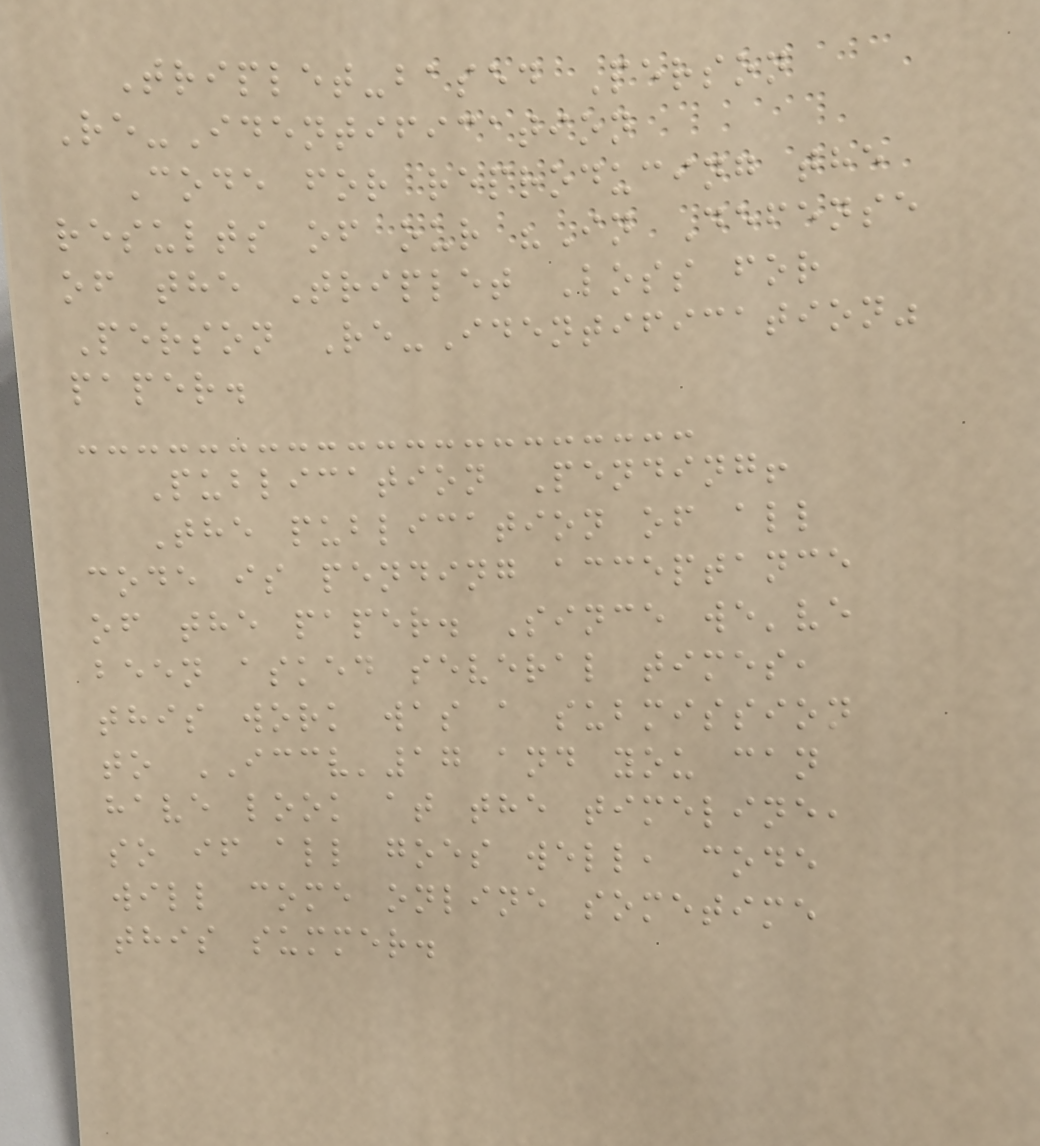Triplet-based Person
Re-Identification
Code for reproducing the
results of our "In Defense
of the Triplet Loss for
Person Re-Identification"
paper.
Publication Pending!
The publication of all
code is pending acceptance
of the paper. Since we've
been asked several times,
this work was a submission
to ICCV'17 and you can
have look at the timeline,
so if all goes well, code
will come online sometime
this summer.
